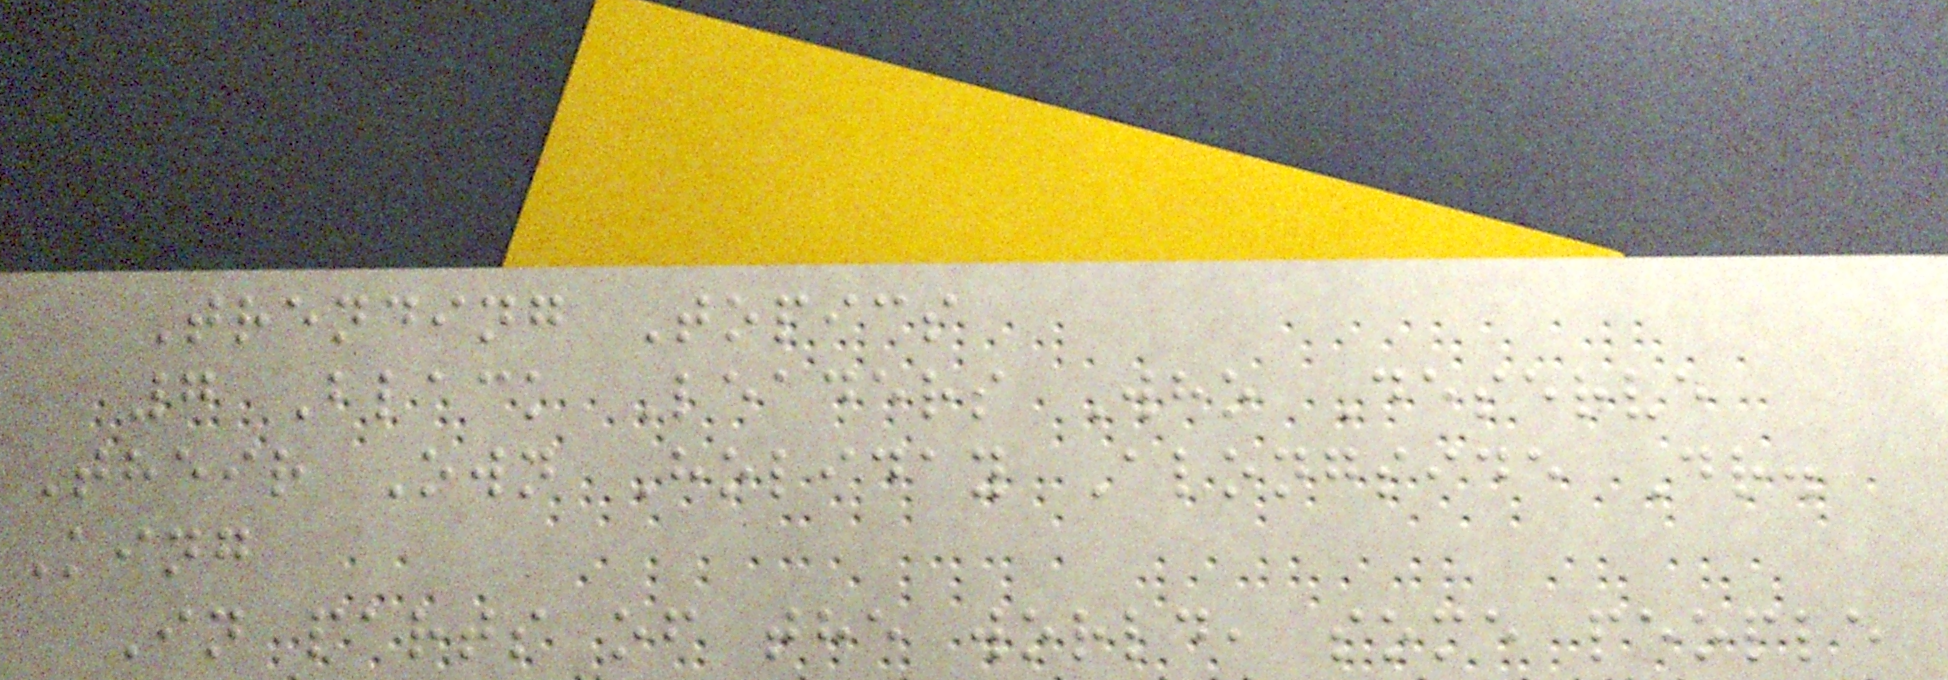Trending Topics
7 Black Leaders Who Deserve
Their Own Holiday Alongside Dr.
King
In parts of the world, some people
